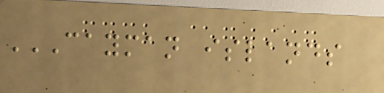CAYMAN ISLANDS
